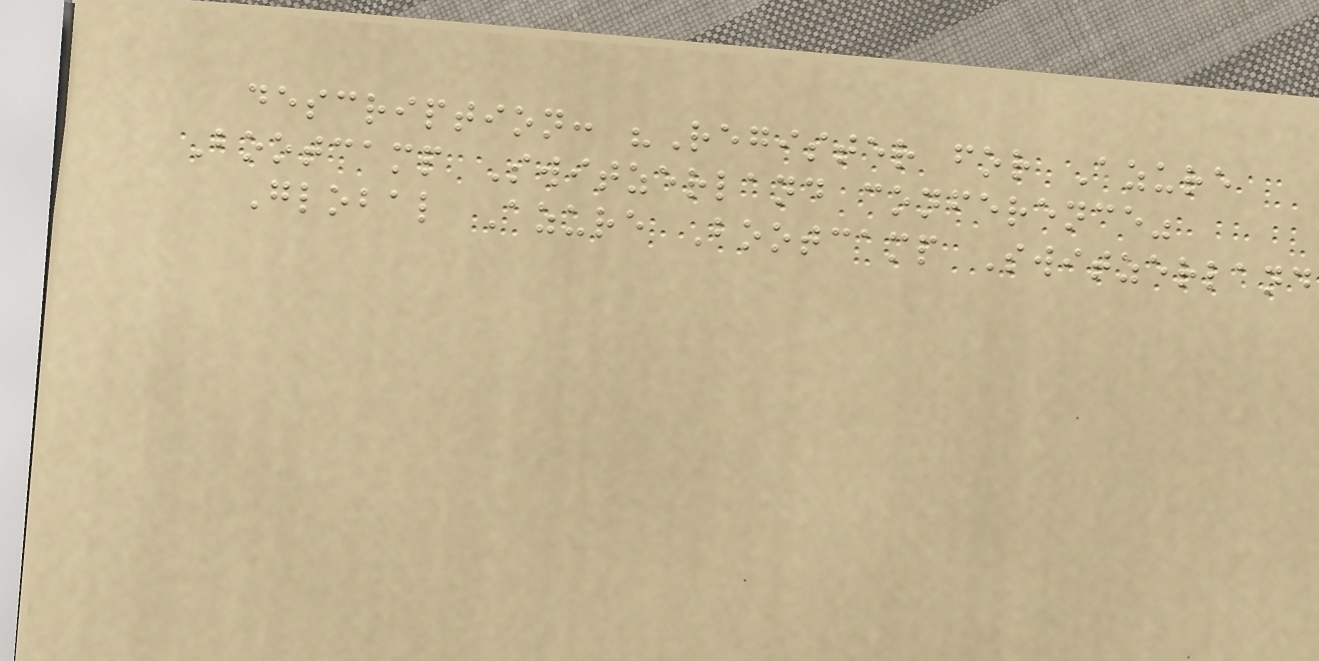description: "Register for Azure
Bootcamp Switzerland conference"
Global Azure Bootcamp Switzerland
